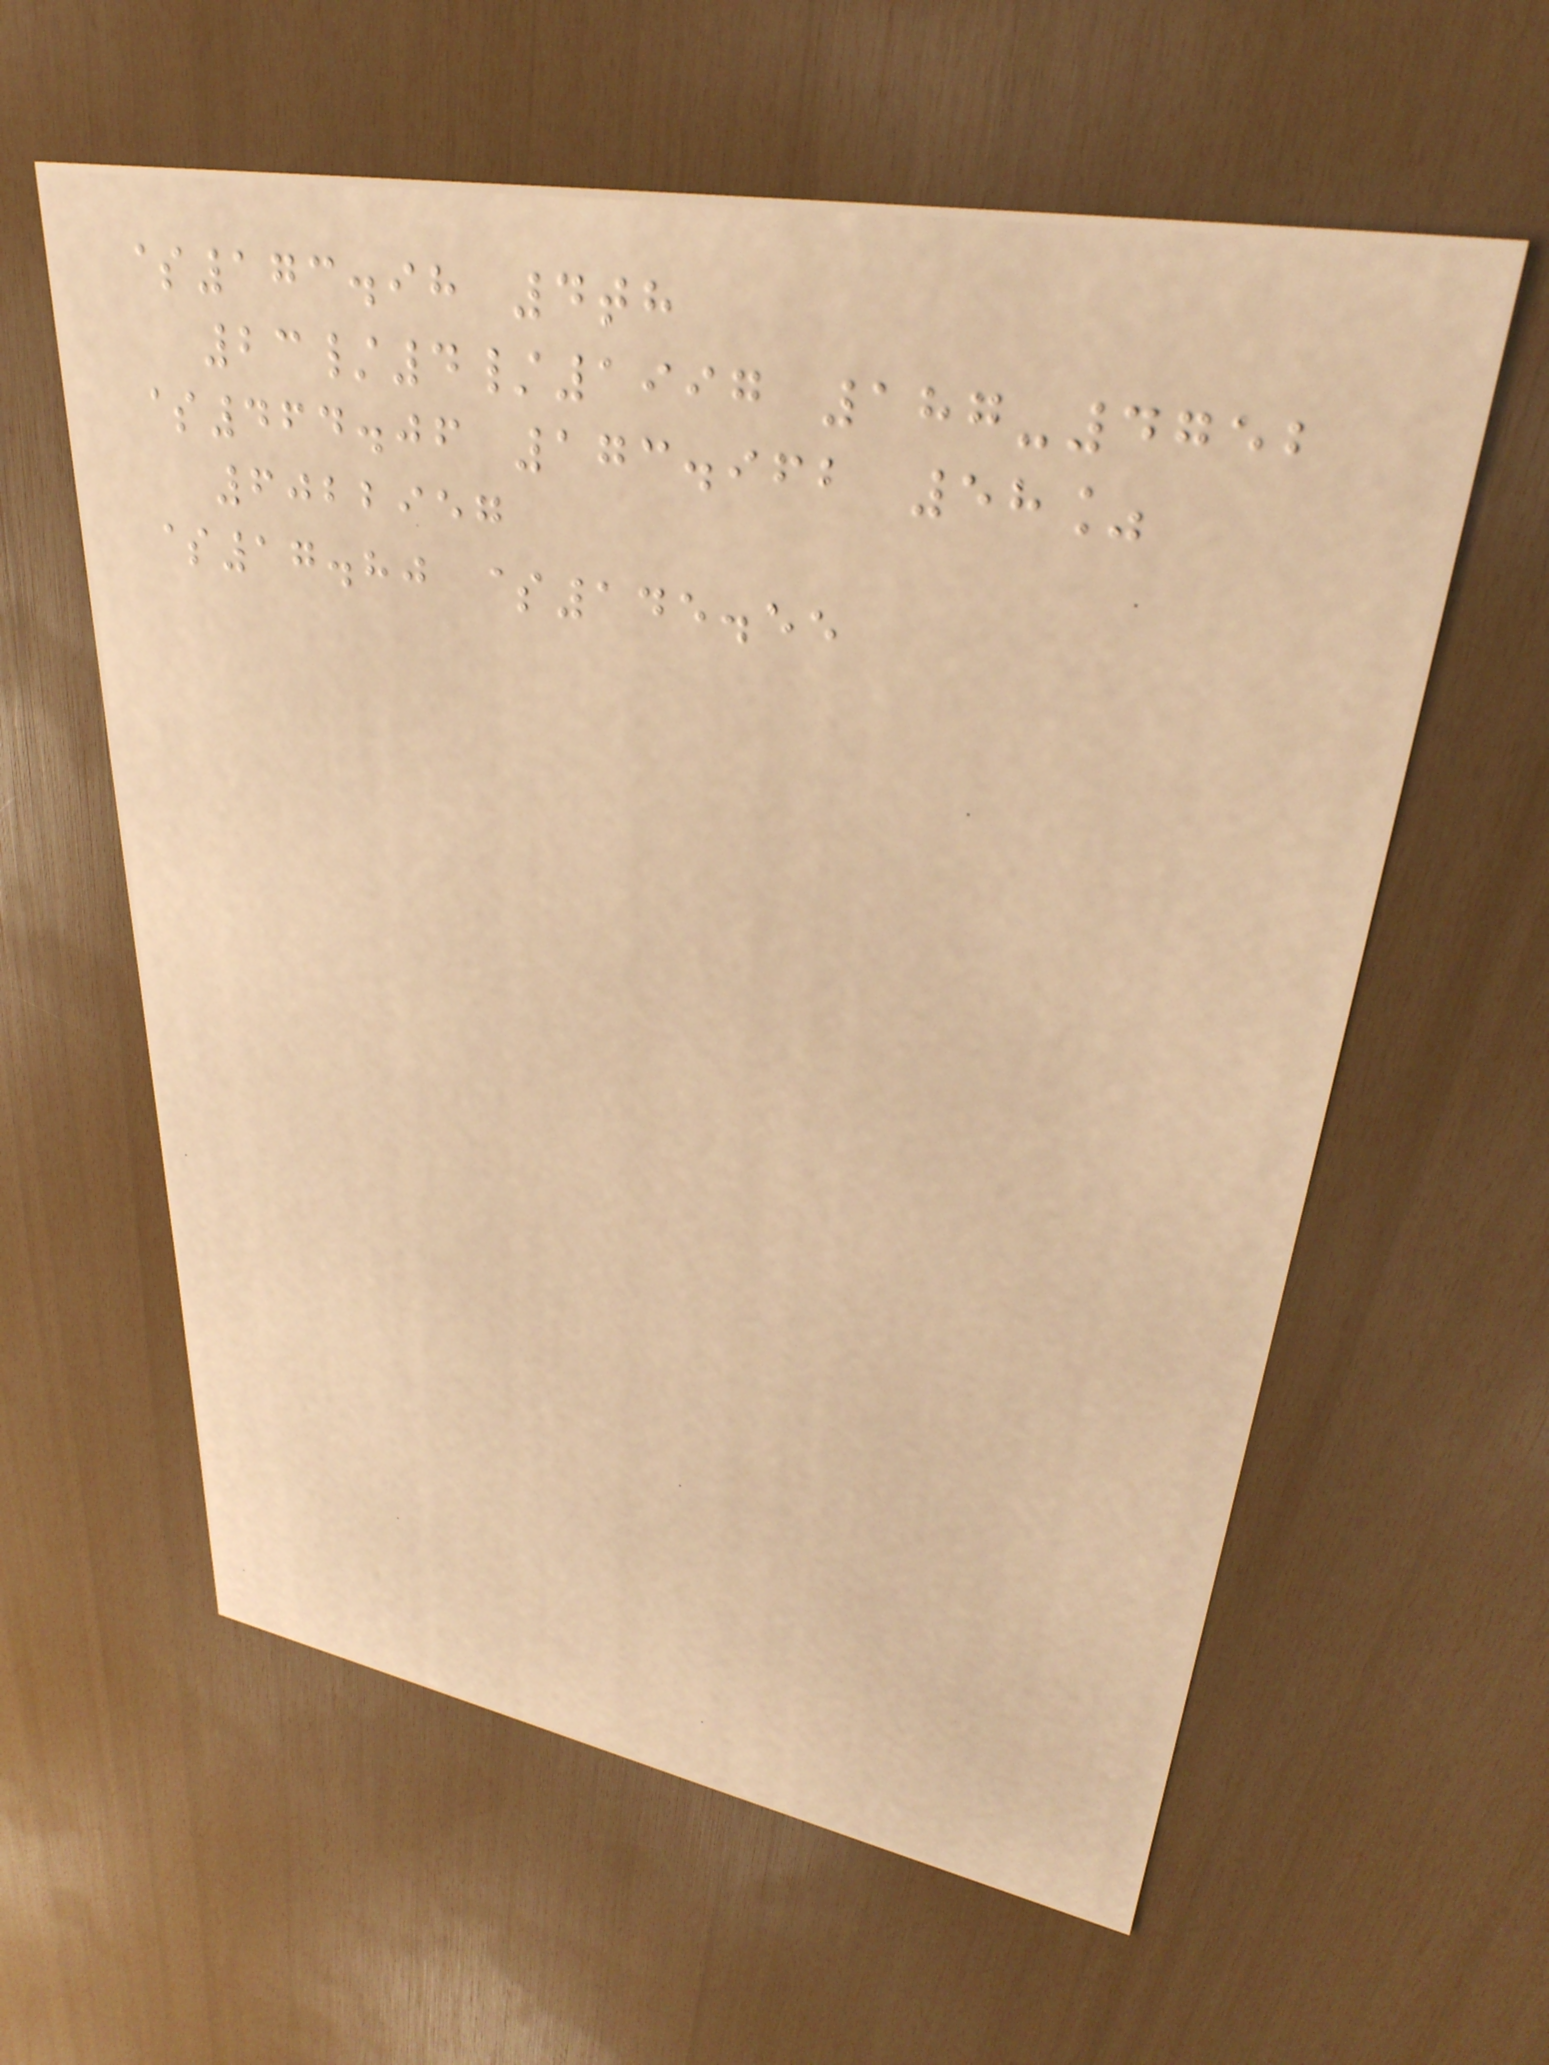$173.98 4th
23/4/1997 187-4752
$464.06 173.962 58%
6022957
$17.80 $145.55
